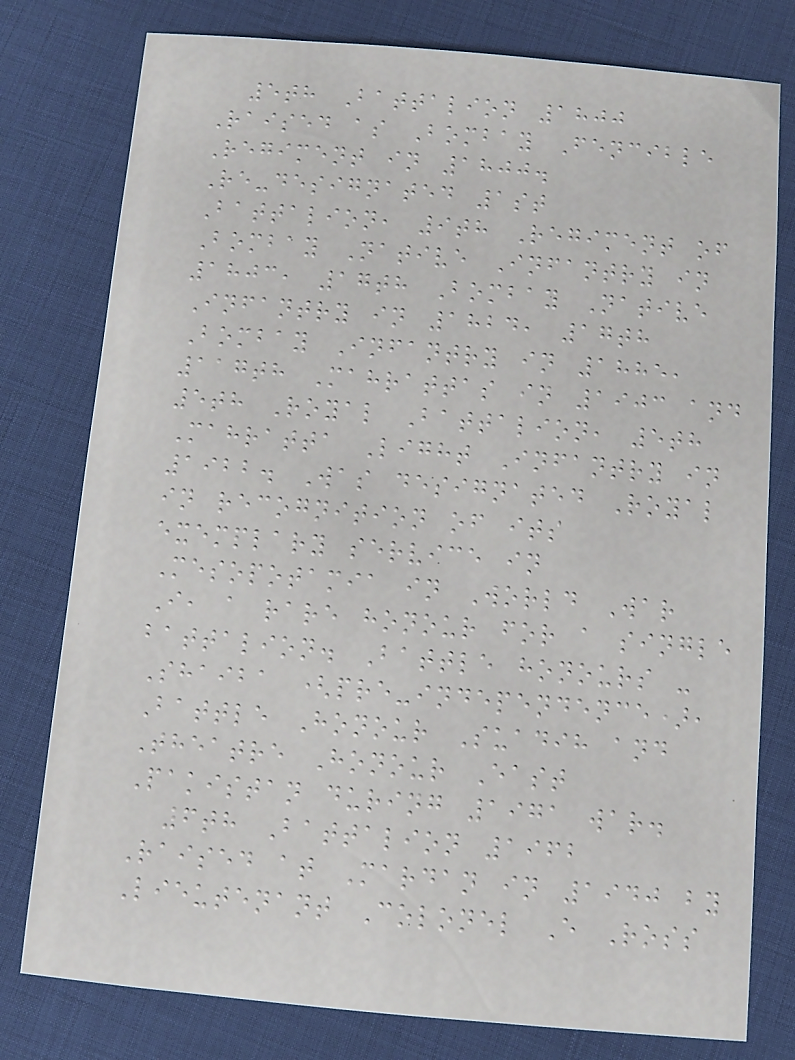5th Battalion 1800
Raised as Bombay Fencible
Regiment in 1800.
Re-designated 1st
Battalion, 9th Regiment of
Bombay Native Infantry in
1803, 17th Bombay Native
Infantry in 1824, 17th
Bombay Infantry in 1885,
117th Mahrattas in 1903 and
5th Royal Battalion, 5th
Mahratta Light Infantry in
1922. Was designated Royal
in recognition of its
exemplary service in
Mesopotamia in World War
I, a rare honour for a single
battalion. Battle honours -
Shaiba (pre-independence),
Battle Honour Suadih and
Theatre Honour East
Pakistan during 1971 war.
6th Battalion 1962
Raised at Mardan in 1940 by
Lieutenant Colonel E Ross
